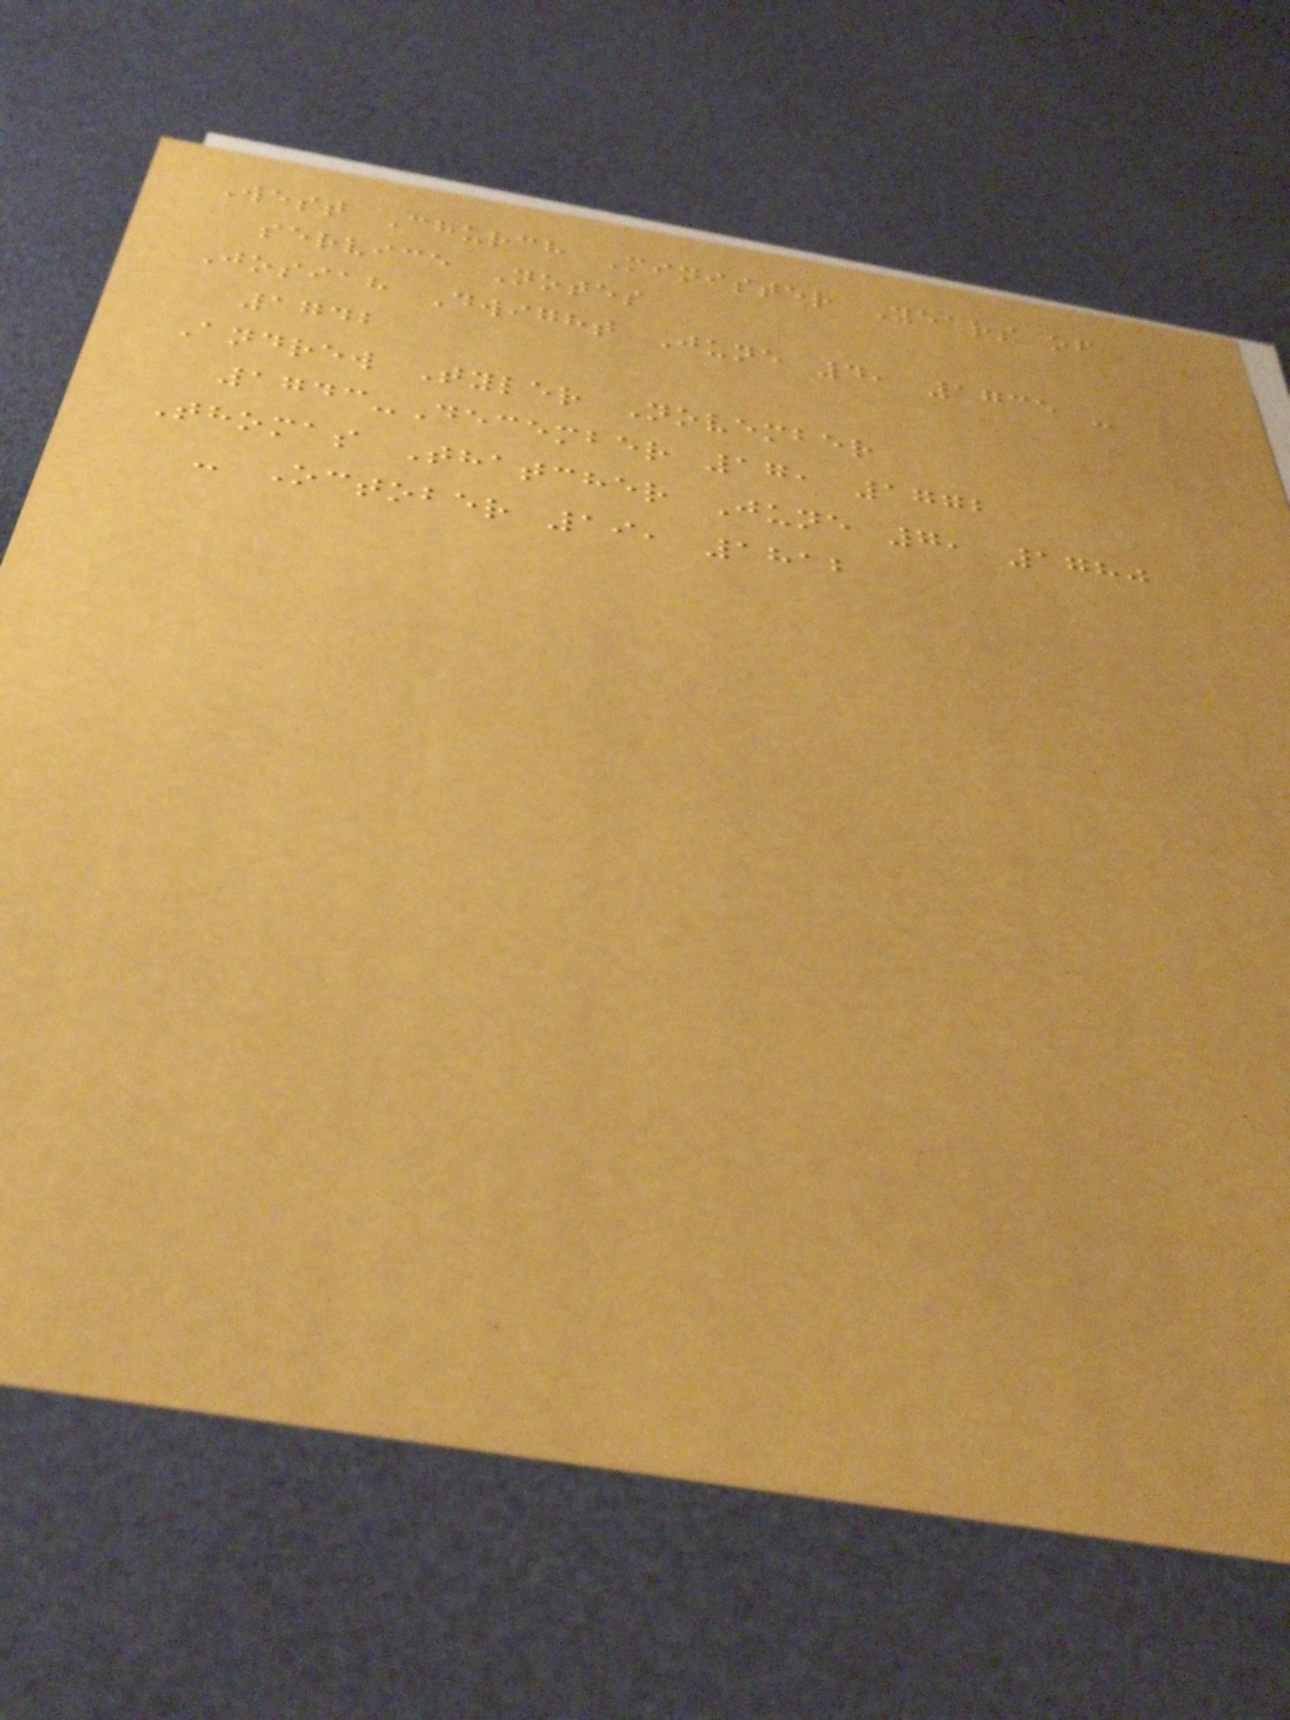West Church Minister Years of
service Notes
Josiah Dwight June 4, 1735 -
1742
Andrew Tyler November
1743-December 17, 1772
Thomas Thatcher June 7, 1780
- October 19, 1812
